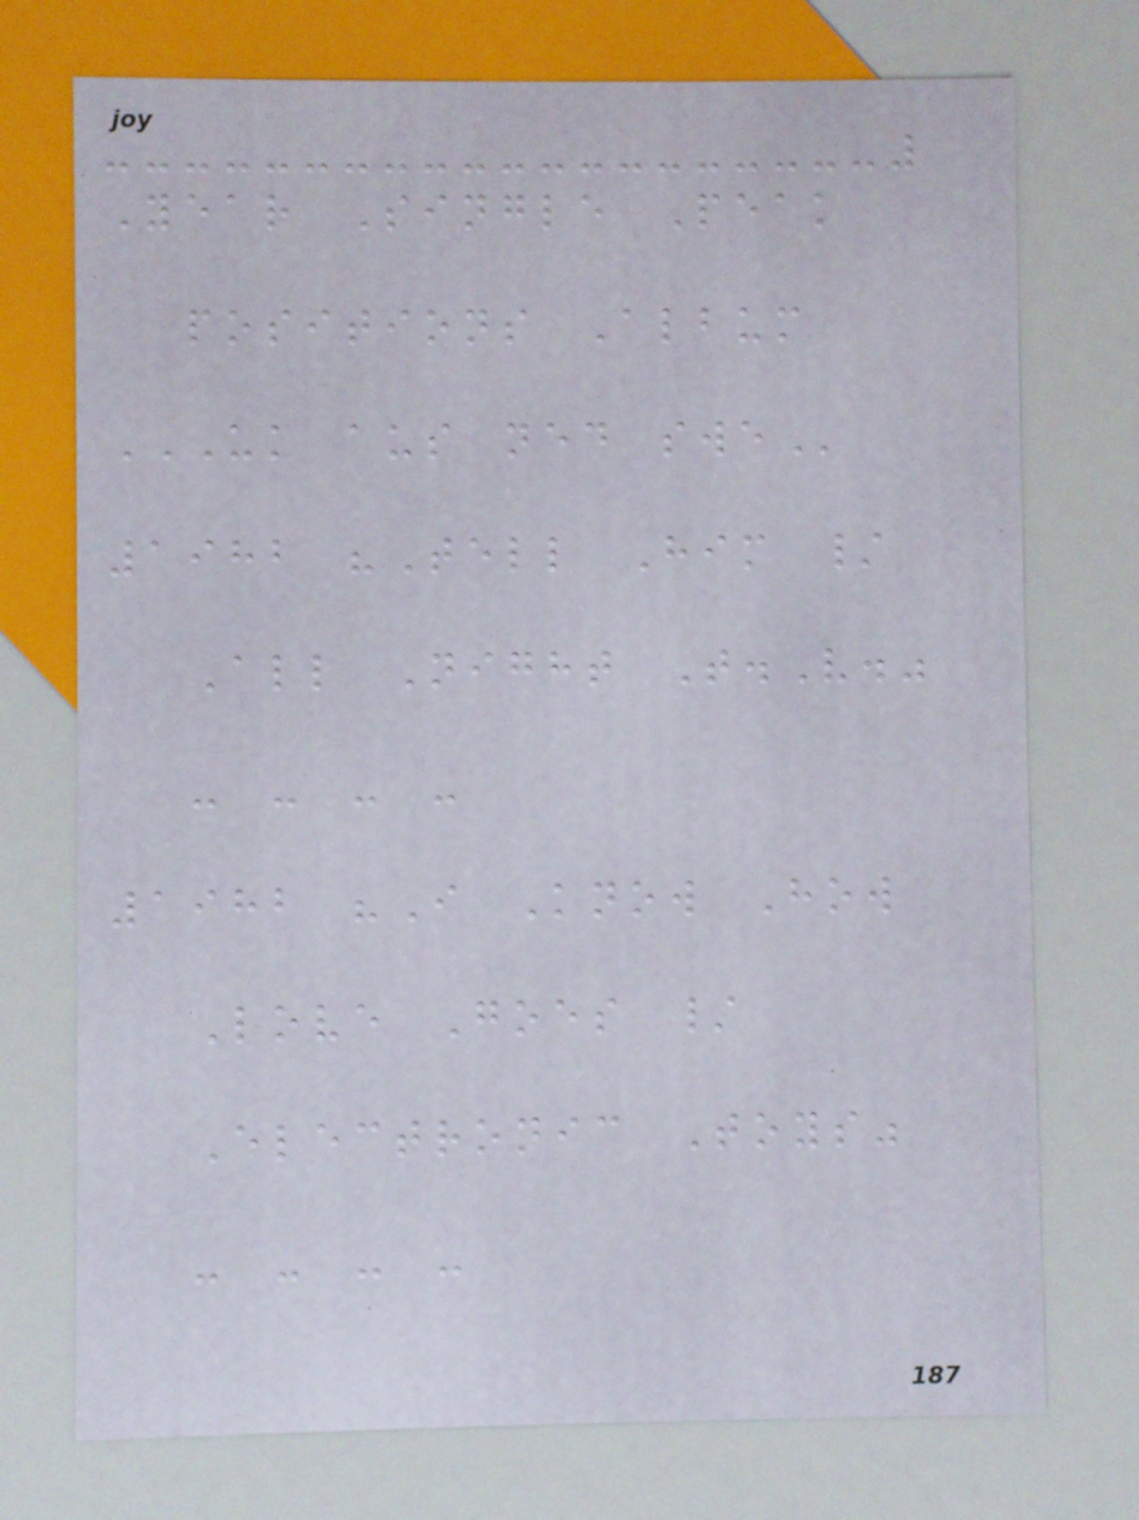Year Single Peak
positions Album
UK AUS NED SWE
1982 "Tell Him /
All Night T.V."
- - - -
1982 "I Know How
Love Goes /
Electronic Toys"
- - - -
